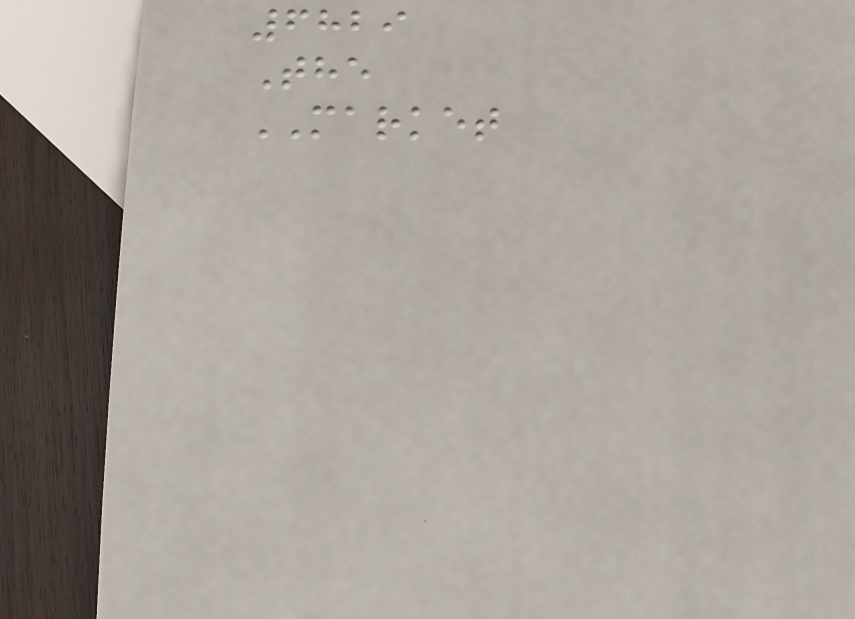6829
The
MARKET
